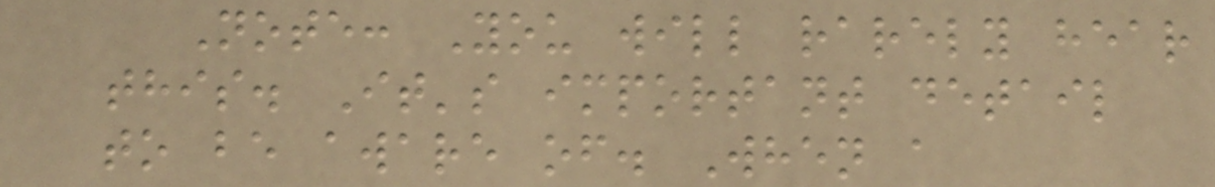Note: You will rarely hear
this. It's important detail
to be aware of. When a
